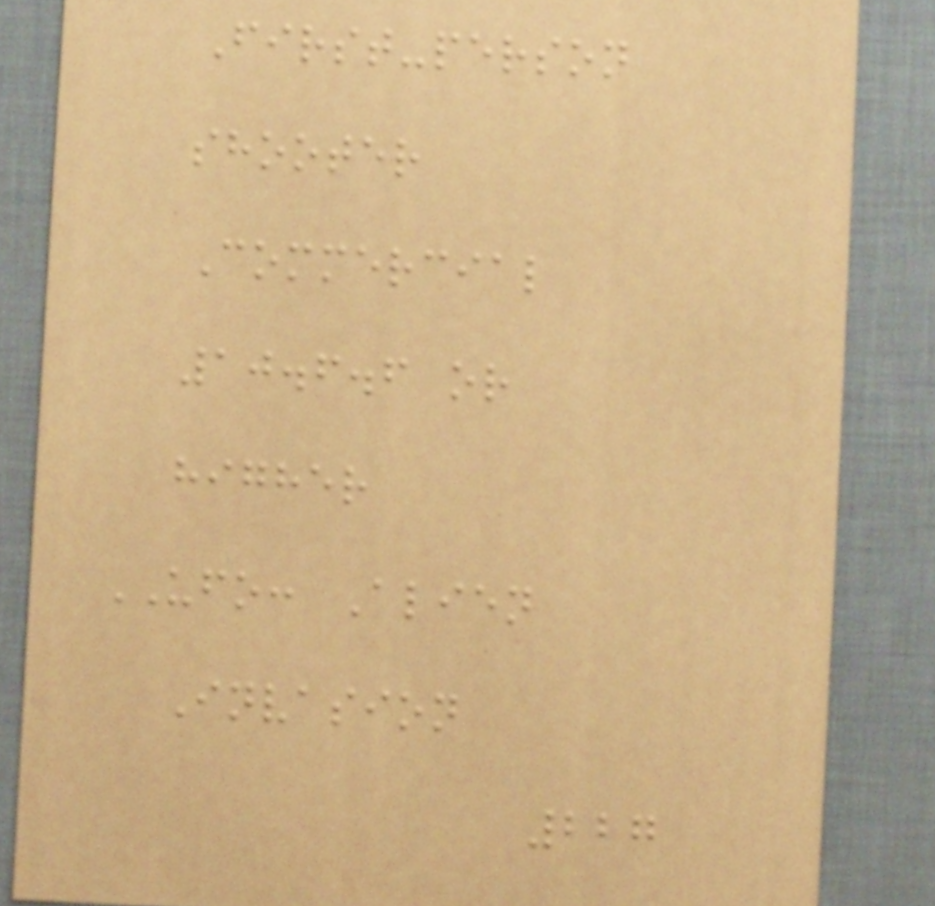First-person
shooter
Commercial
10.6.6 or
higher
UFO: Alien
Invasion
227
